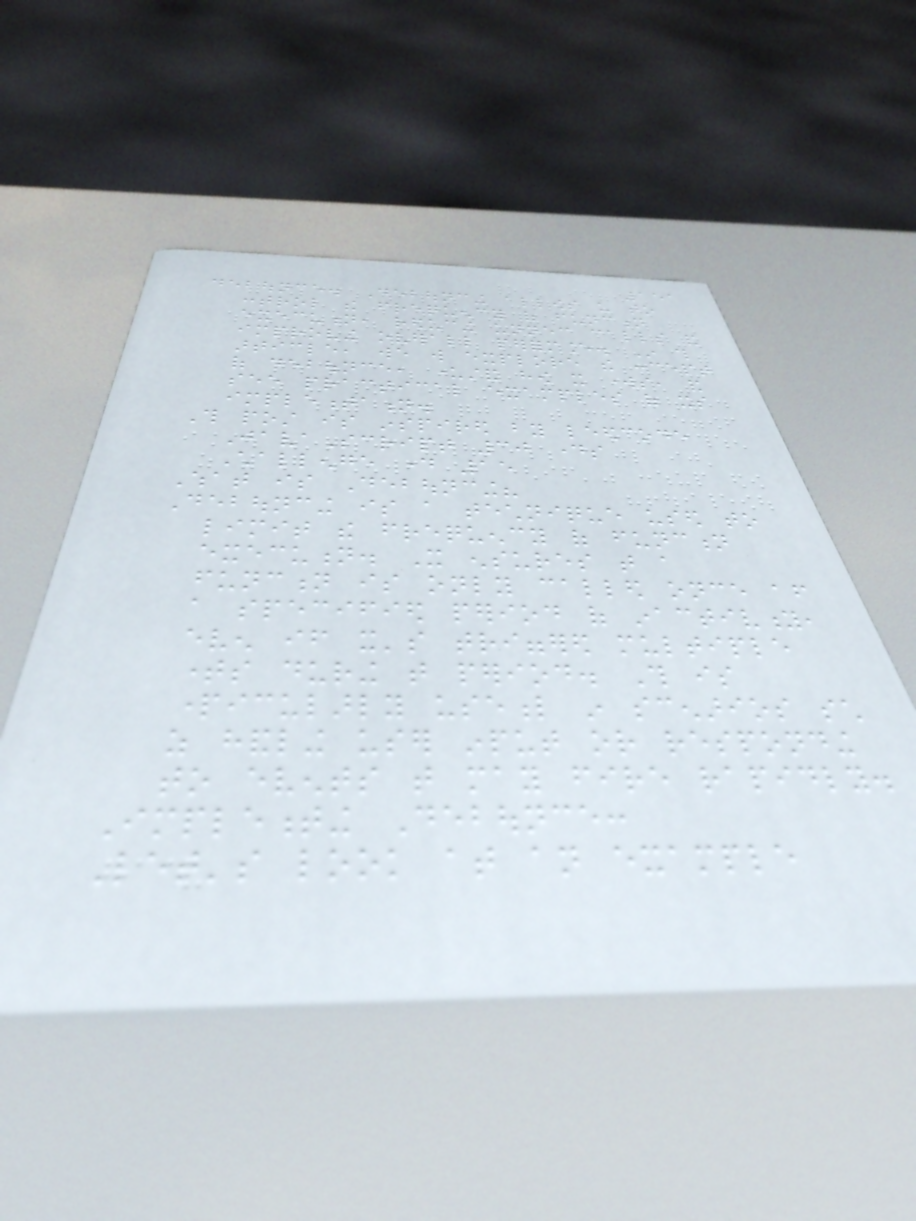151
debounce. Debouncing allows us to
control the frequency of function
execution, reducing unnecessary calls and
improving overall performance. In this
article, we will explore the concept
of debounce, understand how it works, and
see practical examples of its
implementation.
This post is inspired by leedcode
JavaScript 30 days
Challenge day 15
What is Debouncing?
Debouncing is a technique used to
limit the frequency of function
execution. It ensures that a
function is only called once after
a specified period of inactivity,
even if it's triggered multiple
times during that period. This is
particularly useful in scenarios such
as handling user input or responding
to events that may fire rapidly.
Implementing Debounce:
Let's look at an example
